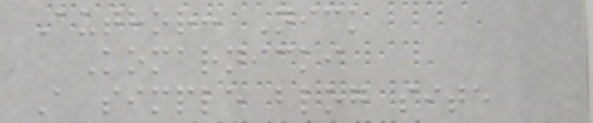Author: Nick
Komarnicki
A simple blog site
